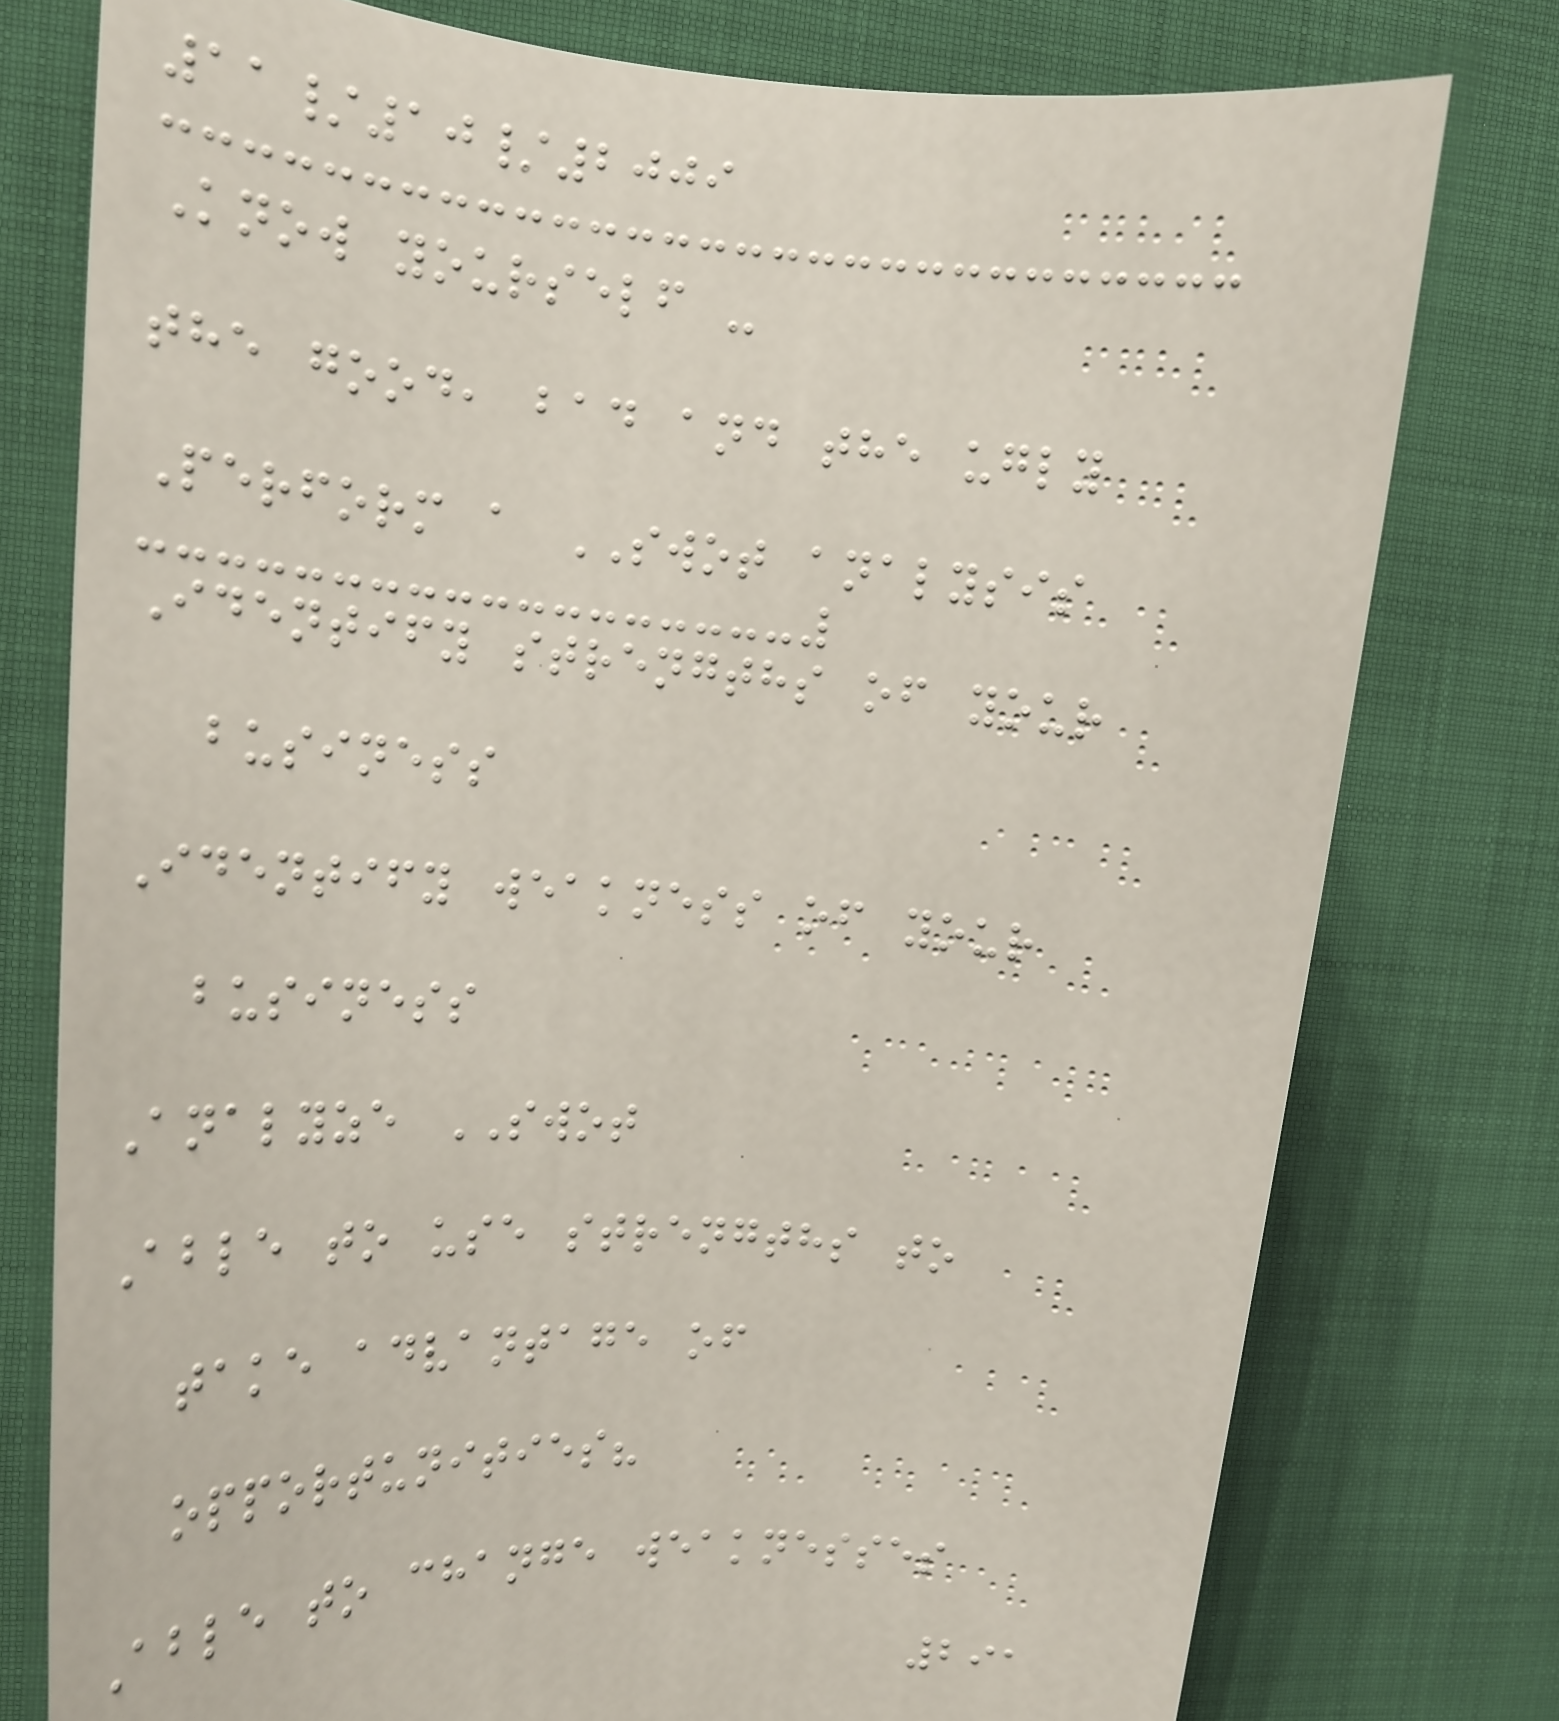11/10/2009
Know yourself -
the good, bad and the ugly
Perform a SWOT analysis
Identify strengths of your
business
Identify weakness of your
business
Analyze SWOT
Able to use strengths to
take advantage of
opportunities?
Able to change weaknesses
291
